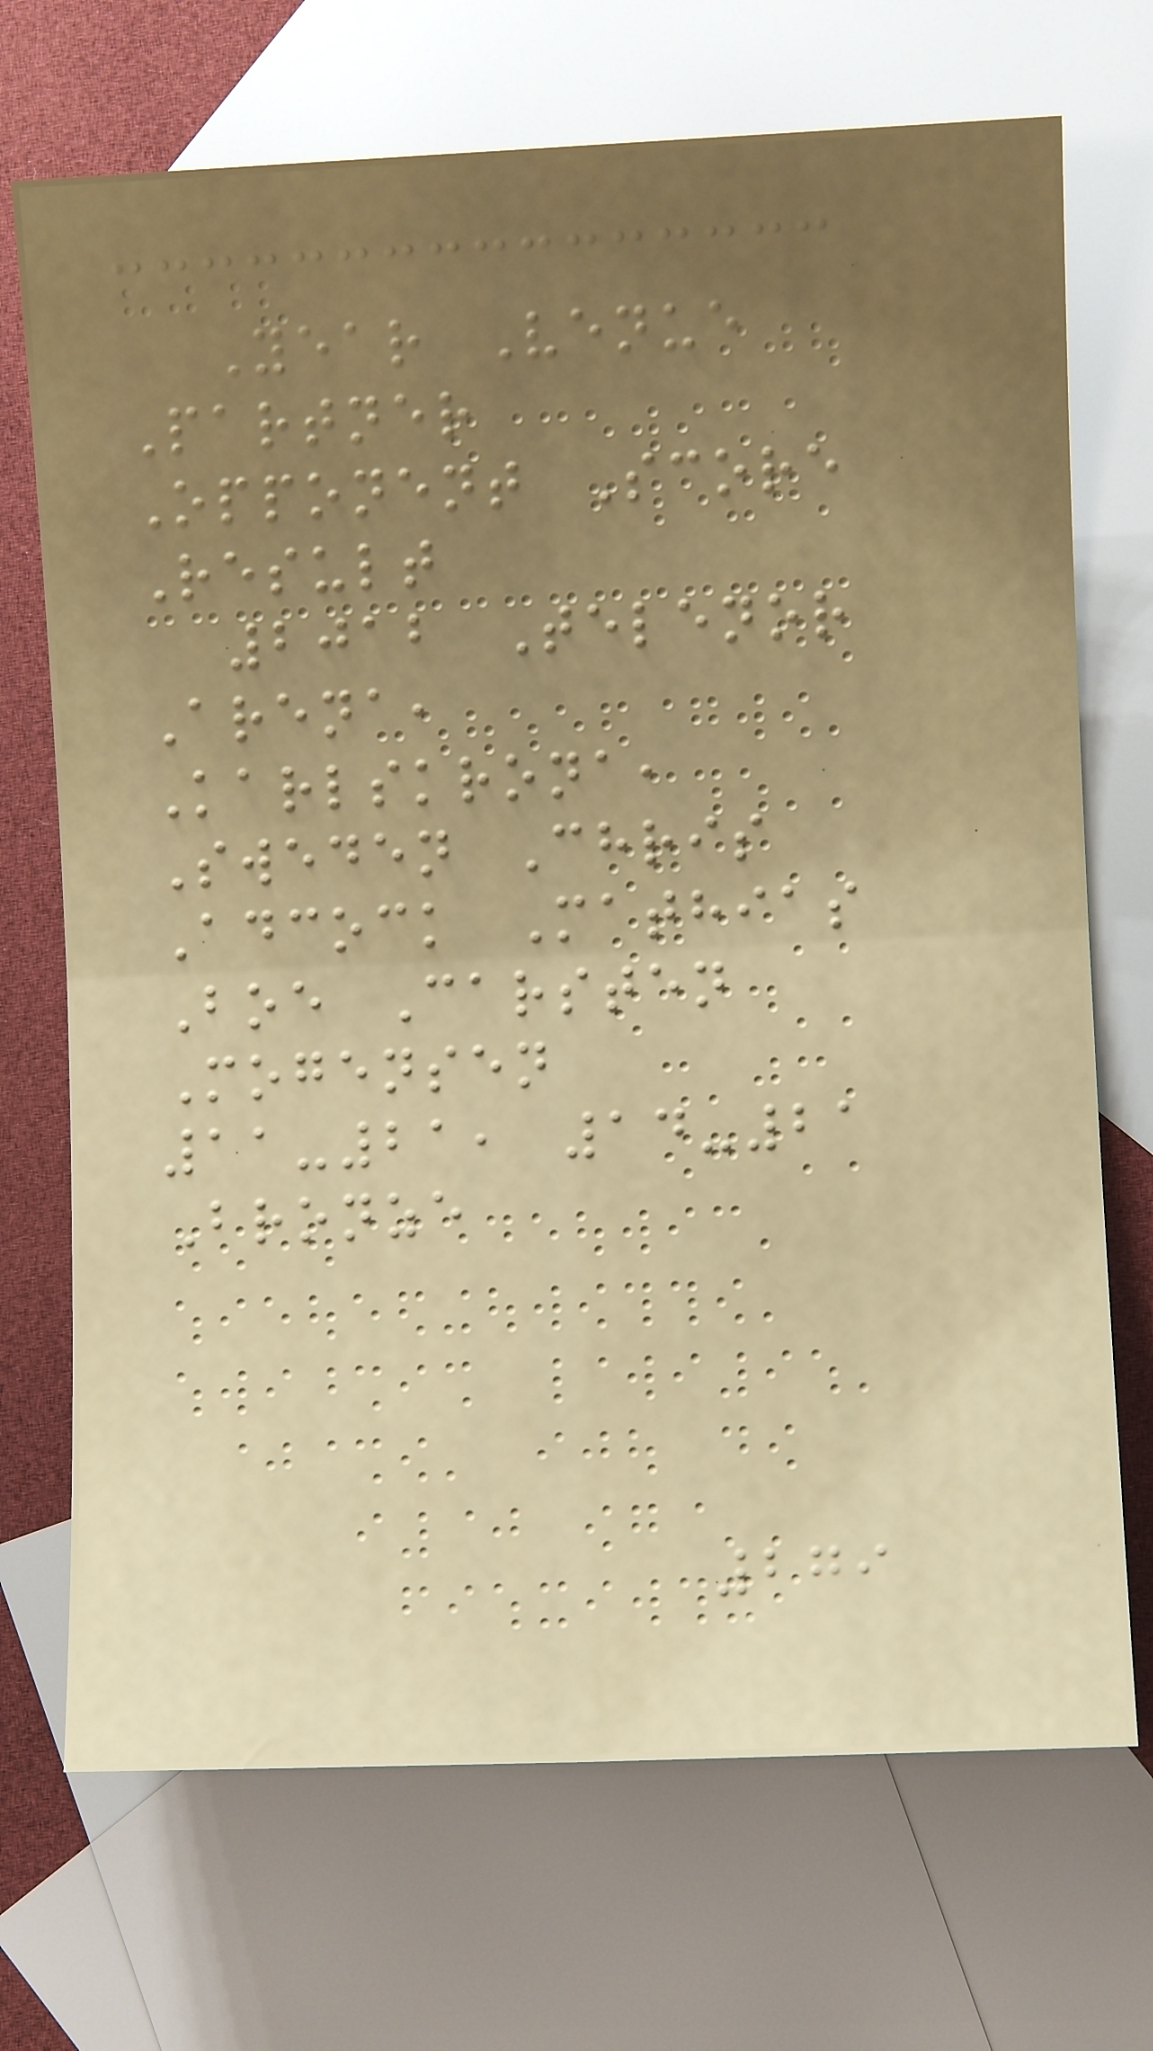Year Venue
Partner
Opponent Score
Result
2012 Telenor
Arena,
Karlskrona,
Sweden Chris
Adcock Mathias
Boe Carsten
Mogensen
11-21, 14-21
Bronze
279
